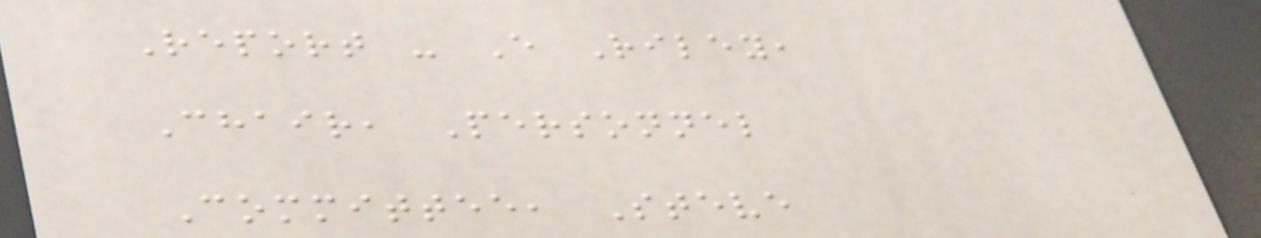Report - E Riley,
Chair, Personnel
Committee, Steve
